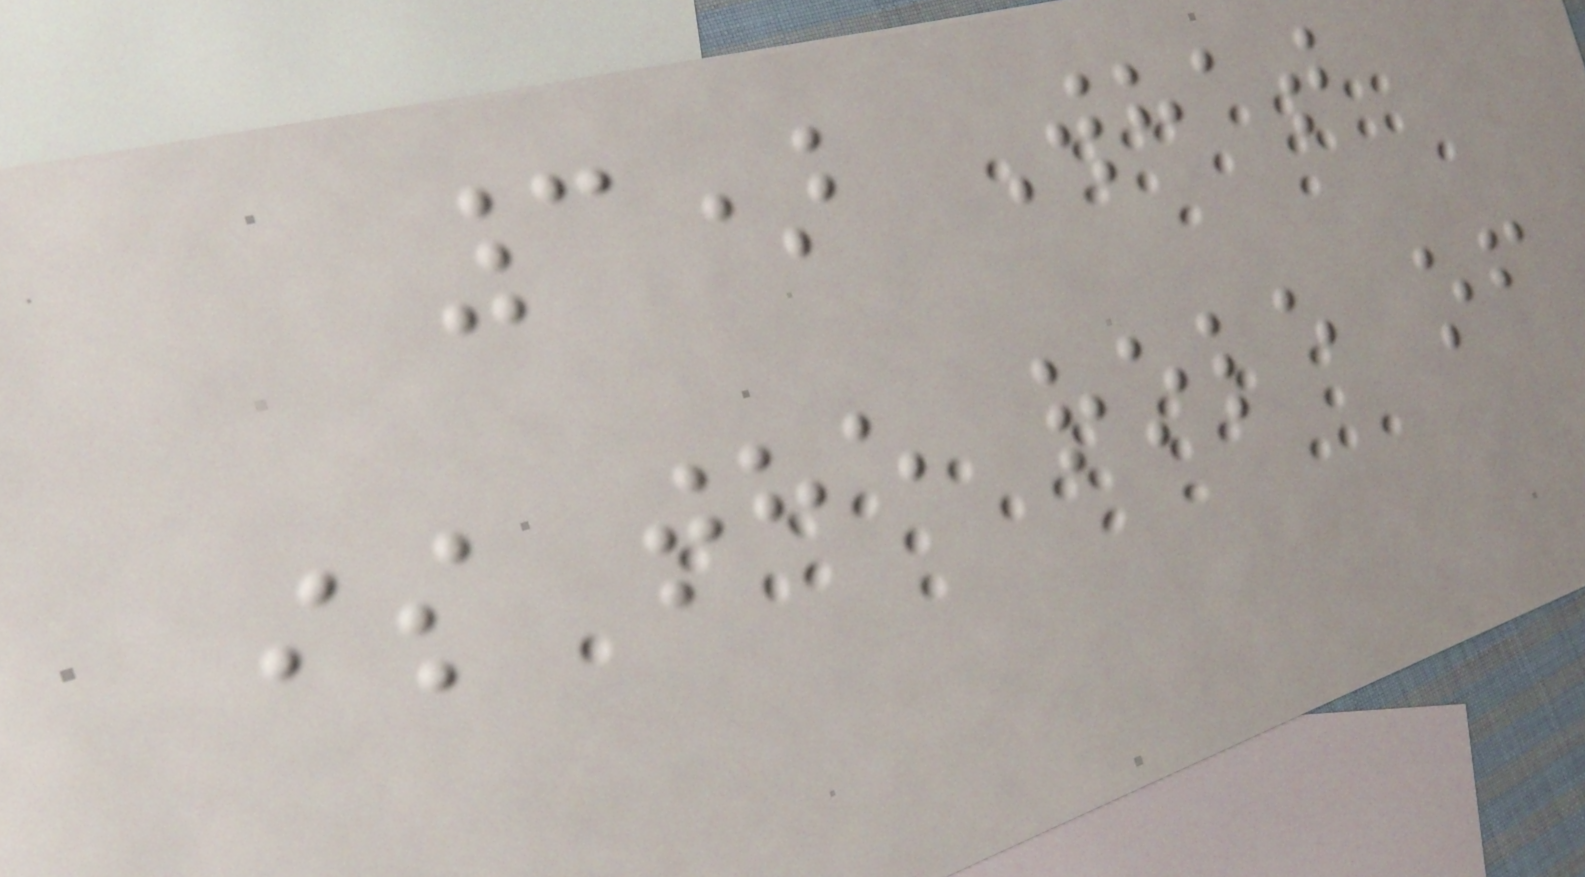3) What
is the role of
